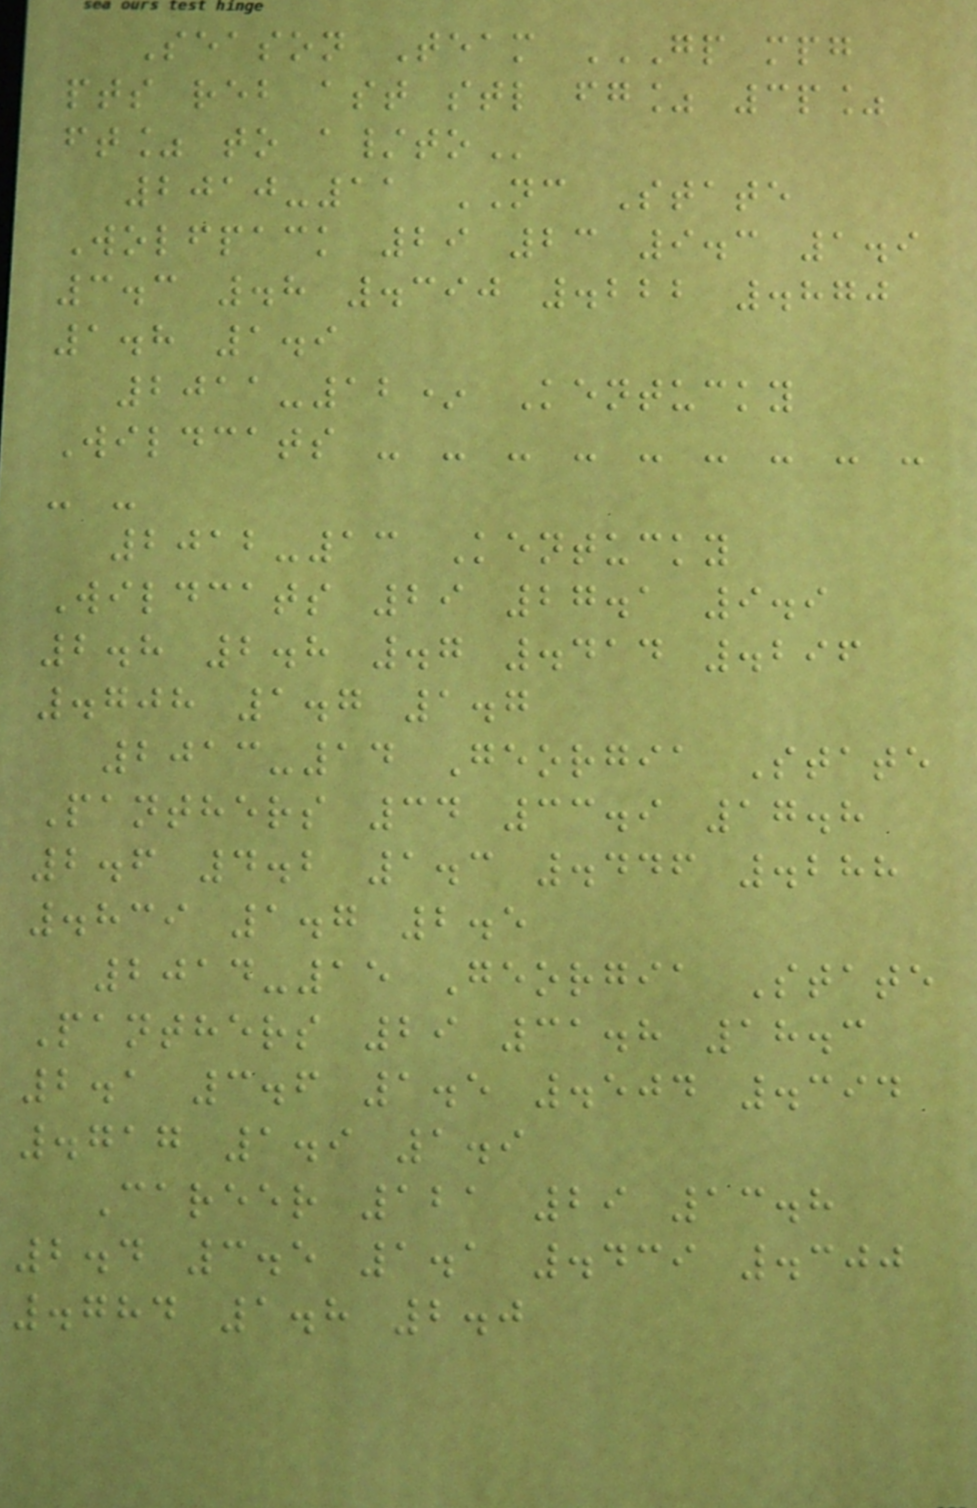Season Team GP MPG
PTS REB AST STL FG% 3P%
FT% TO A/TO
2010-11 NC State
Wolfpack 29 23 9.3 1.9
3.3 .8 .390 .222 .870
1.8 1.9
2011-12* Kentucky
Wildcats - - - - - - - - -
- -
2012-13 Kentucky
Wildcats 29 27.1 9.9
2.8 2.8 .7 .414 .296
.708 1.7 1.7
2013-14 Georgia State
Panthers 34 33.9 17.8
2.6 4.2 1.3 .446 .288
.839 1.7 2.5
2014-15 Georgia State
Panthers 29 31.8 18.3
2.1 3.6 1.5 .504 .394
.717 1.9 1.9
Career 121 29 13.8
2.4 3.5 1.1 .439 .300
.784 1.8 2.0
